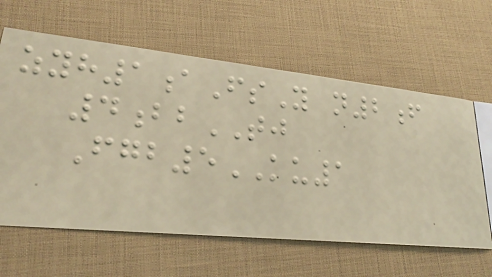zyh1aFsY n2f
4bbTJ
Fgb5KU1
